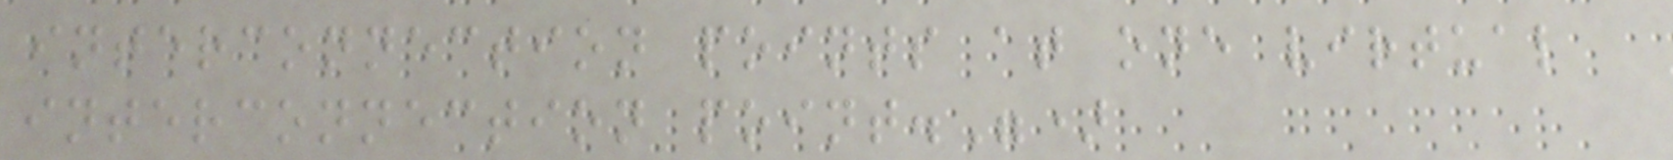interconnection points at one virtual
interconnection point.")
